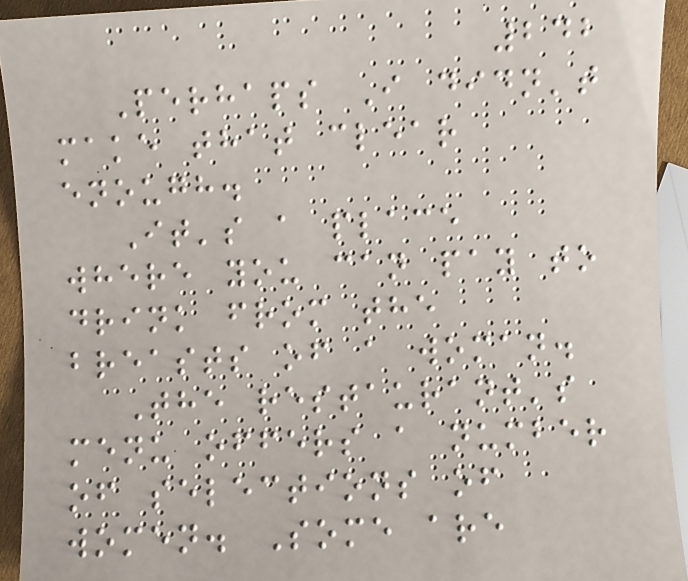242
Perhaps I didn't
make that clear
enough.
It's a place
where you can pay to
drink from the
breasts of a woman.
The restaurant's
menu offers a number
of selections of
women. Some are
